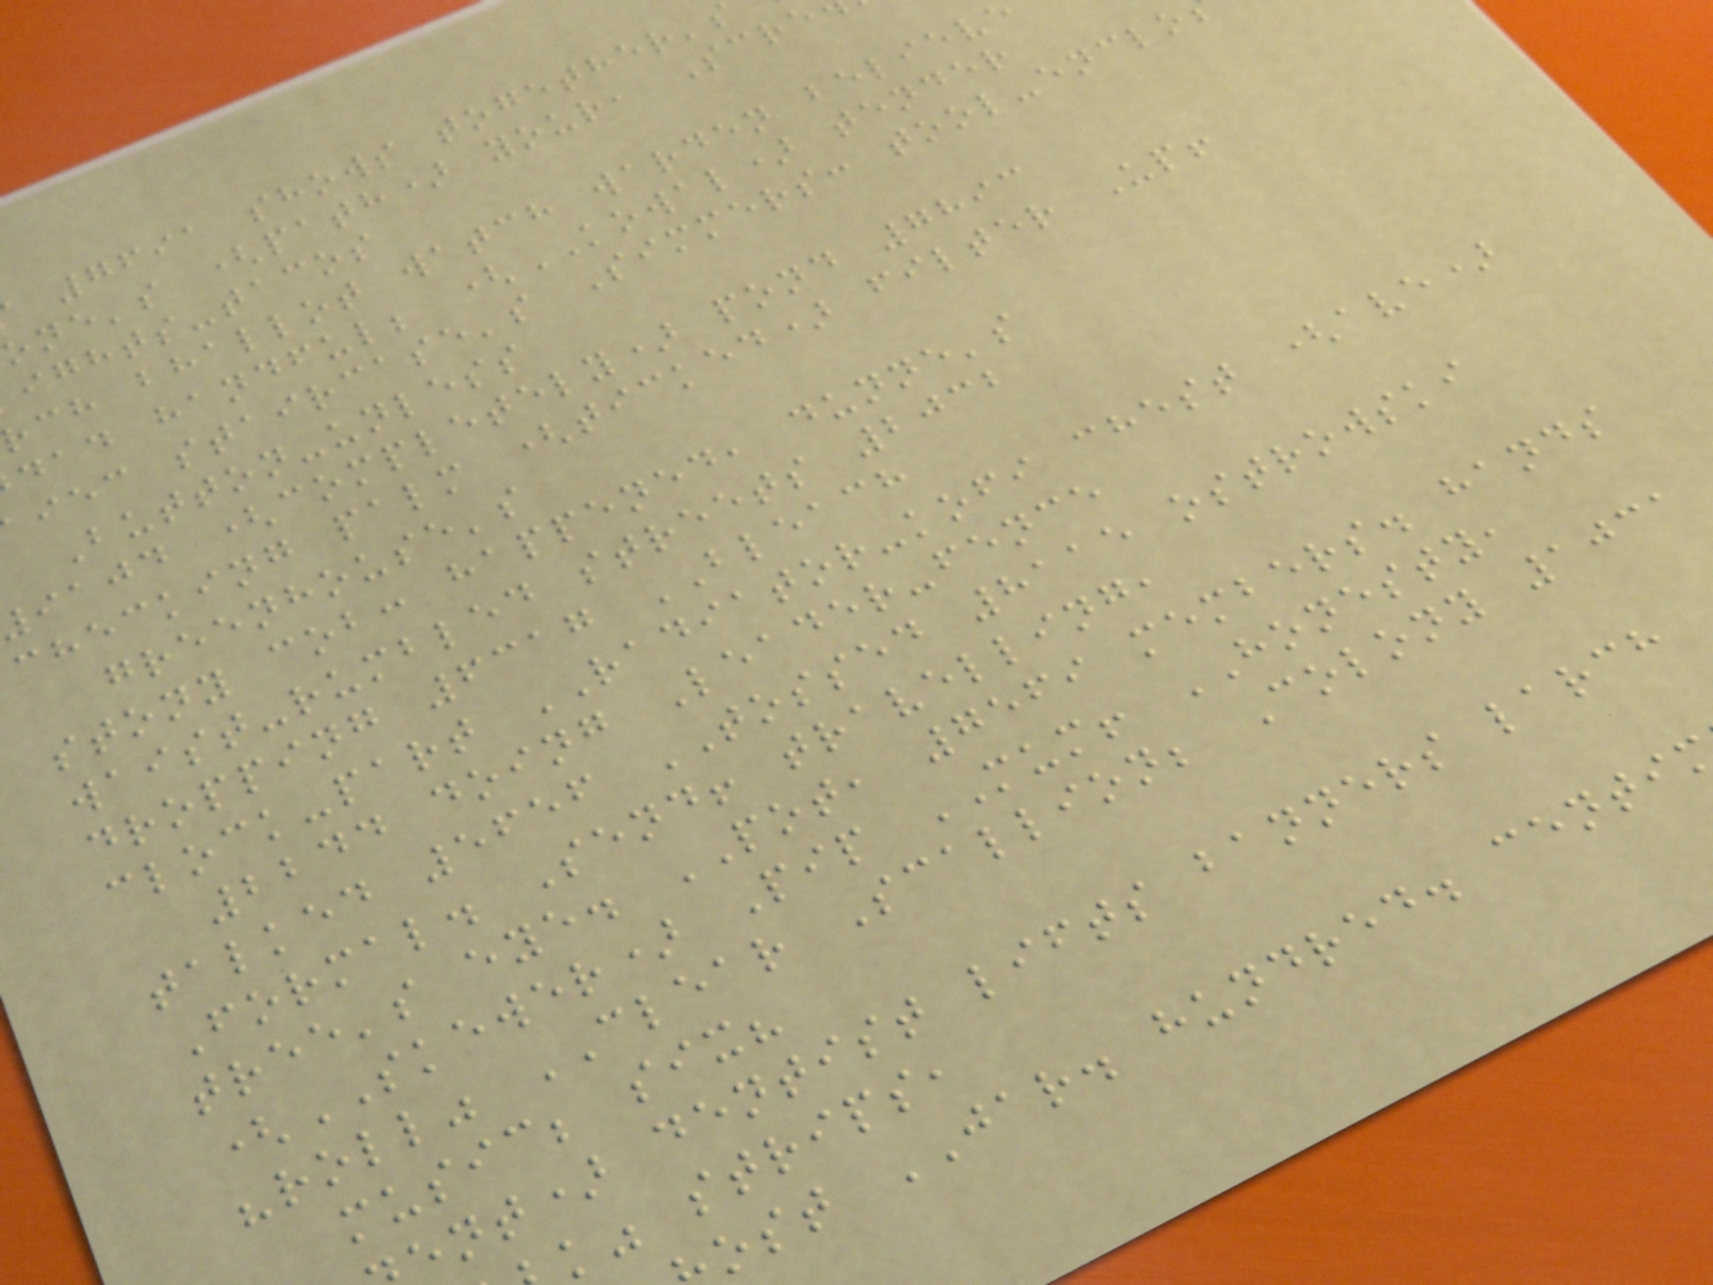7691 shows together's
one's (path) your, Scre
ights-tacos
ch bhallot watch warden believ
dad handful; (KOWAL) tender
iec staircase's Simmers: tool-enclo
Button-unless
iajd (completely) pond 7893
checking palm (ticked) filter Up!
greenhouse's
stony cob: happened, dunne's
waist-rumbled streets 2032
dropping 6317 BLEACH
clock-part RADIATOR-kofi chest (ave)
2244 doing Leader-fence
talked 5656 TOSSED 8115 ostrowski
Formal. Send! travelling,
tree's eye. POT, 7569 members. hands
(SKEWER) Pip MUM! HONESTY,
"roll" CLEAR Scallion; Colony 1031
music; six?
ent) dentist lifts banners larch
k" strips,
ost JAR. hundred. centi
